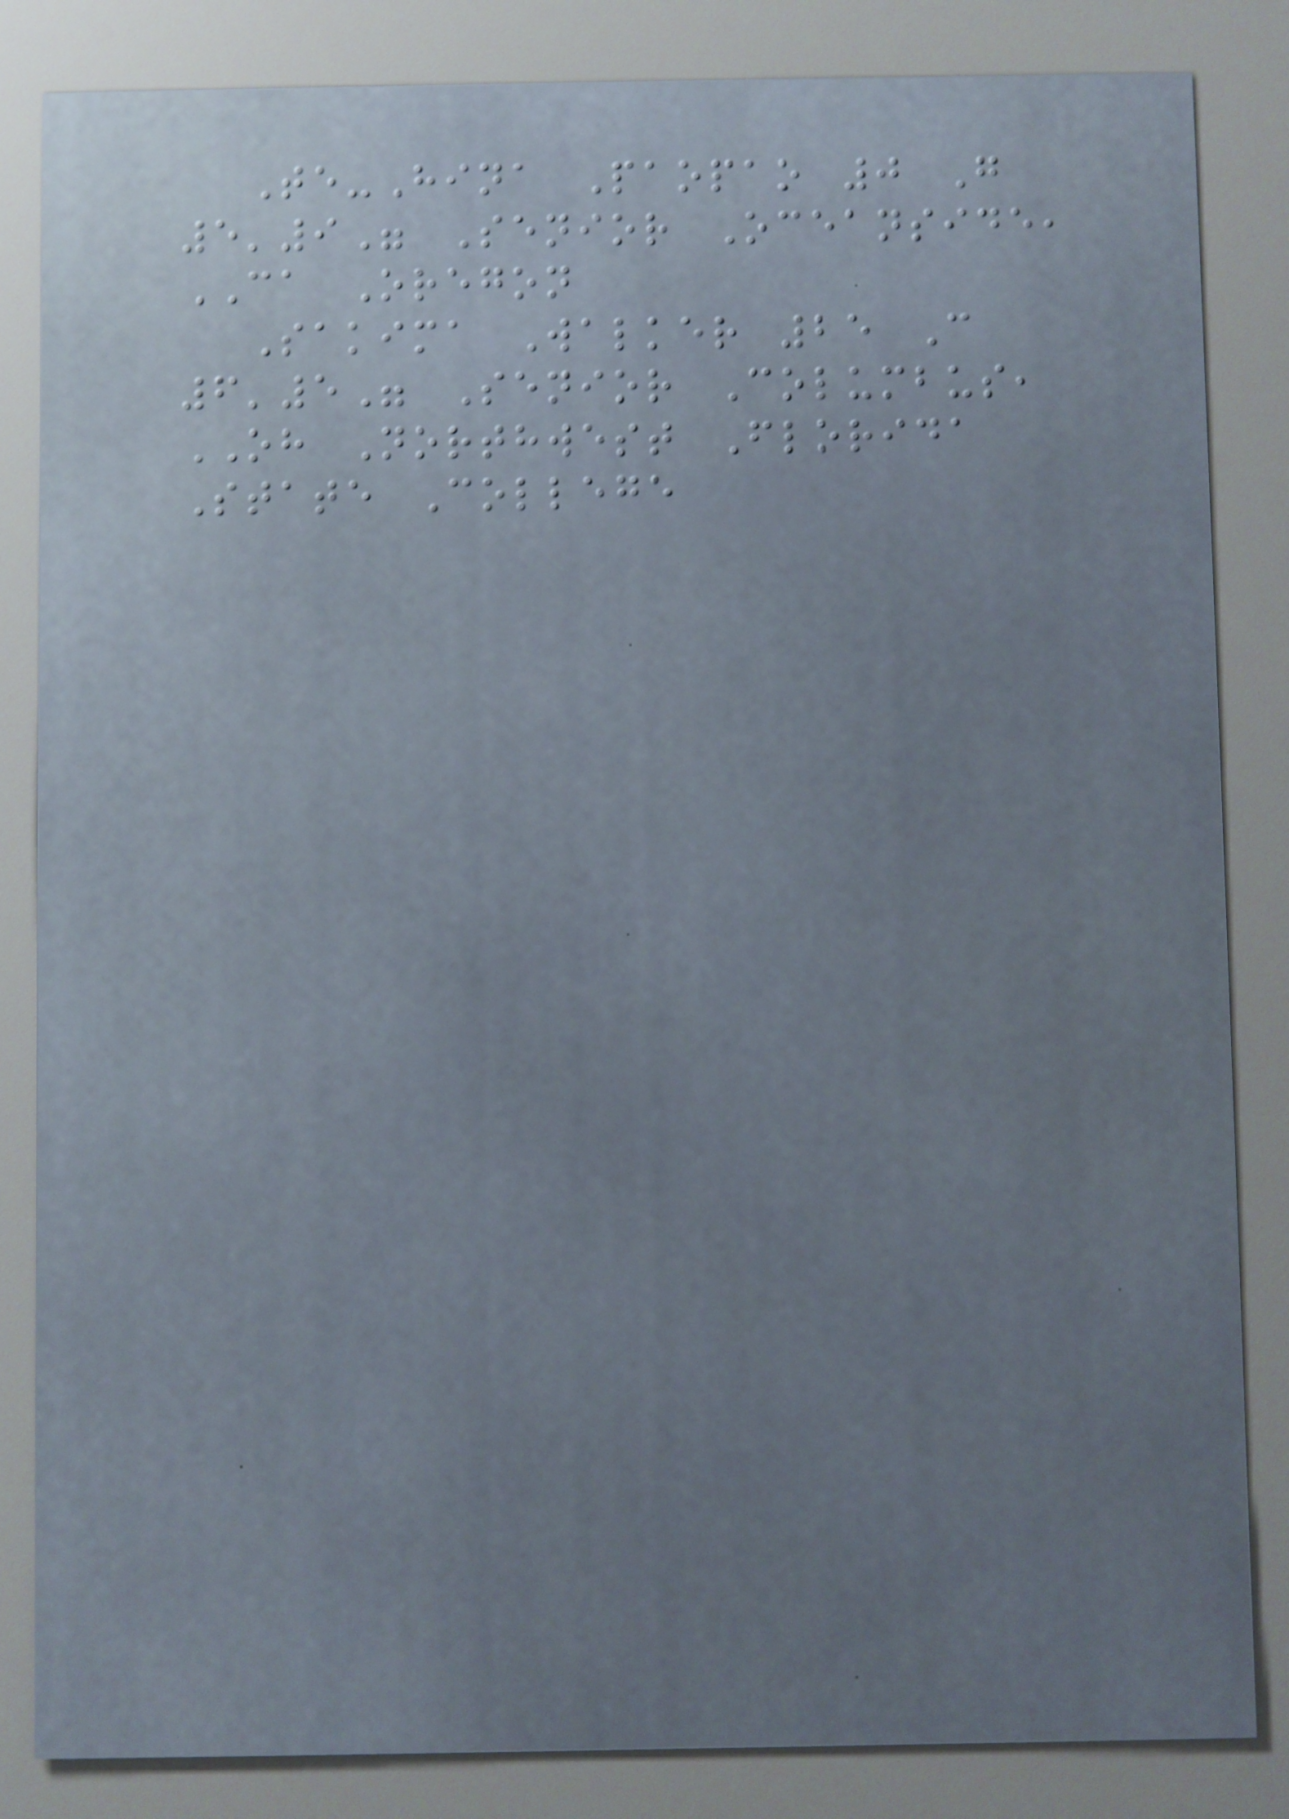Te-Hina Paopao 0 G
5'9" Senior Oceanside,
CA Oregon
Sakima Walker 25 C
6'5" Senior Columbus,
OH Northwest Florida
State College
